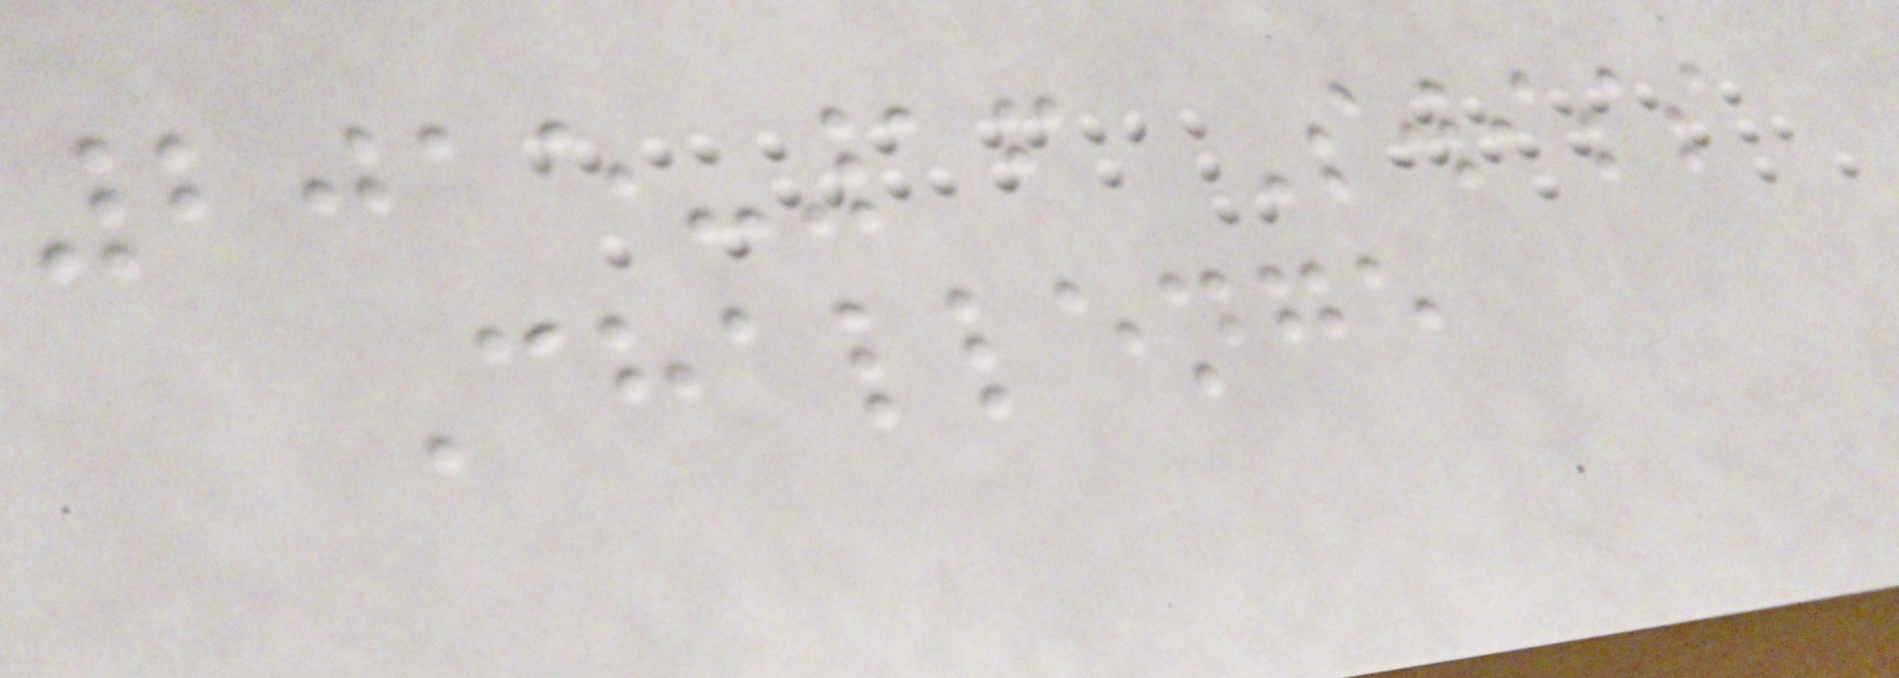2015-16 Swiss
Challenge
